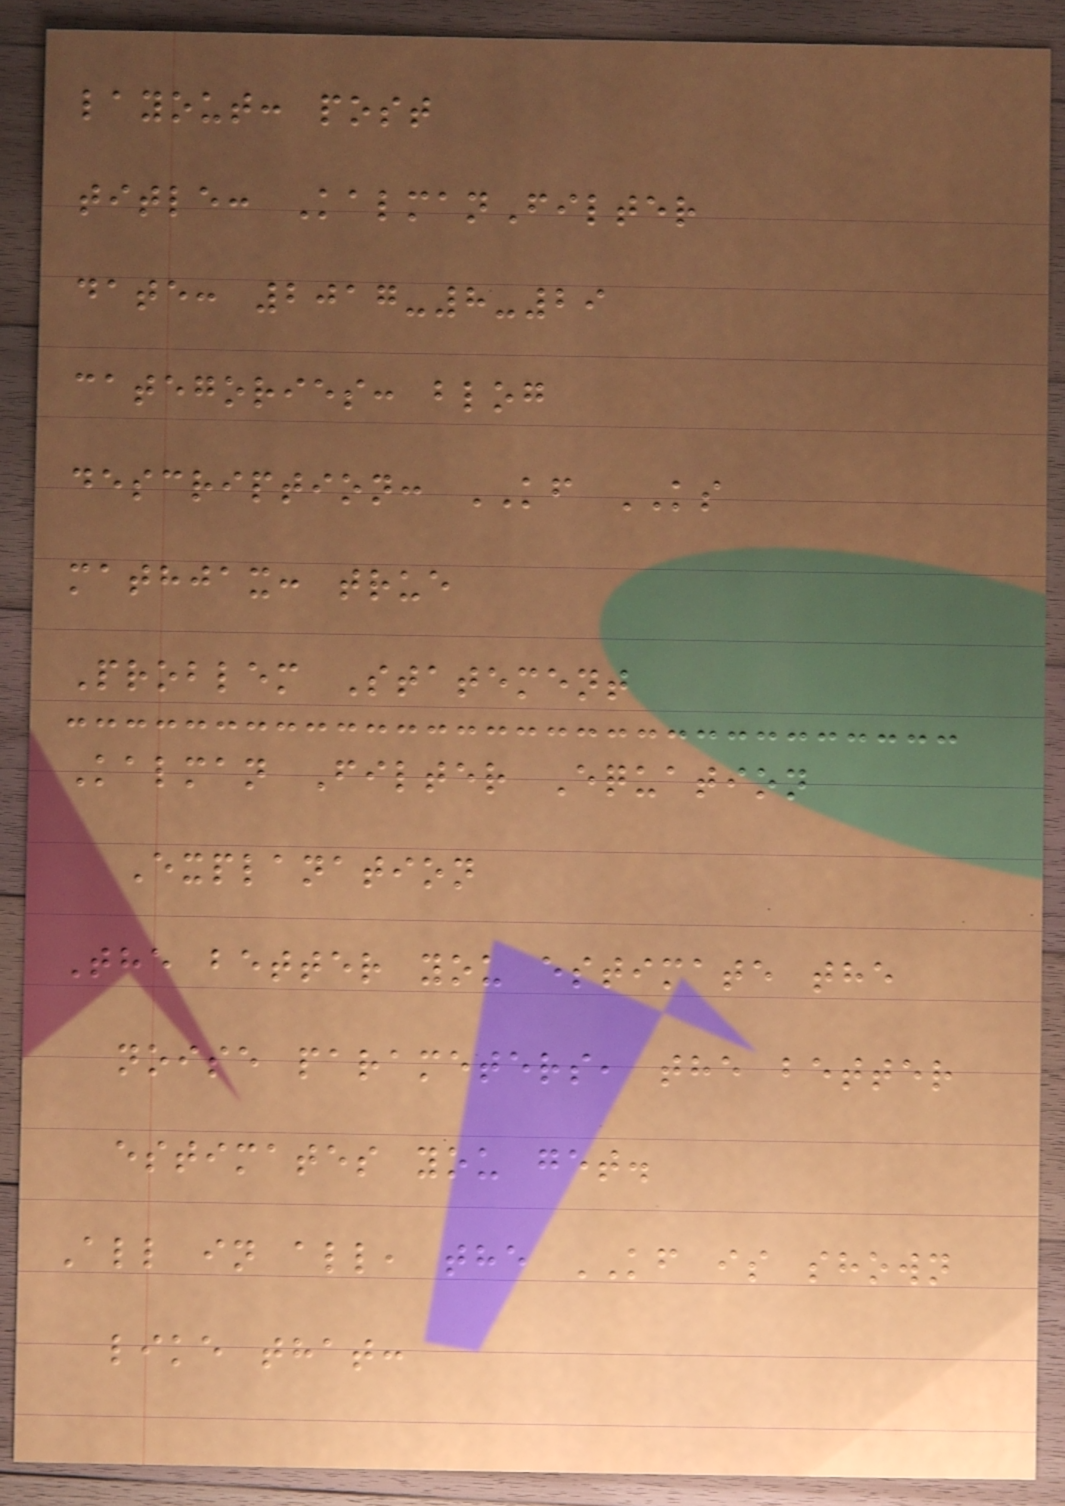layout: post
title: KalmanFilter
date: 2017-8-29
categories: blog
description: KF KS
mathjax: true
Problem Statement
Kalman Filter Equation
Explanation
The better you estimate the
noise parameters, the better
estimates you get.
All in all, the KF is shown
like that:
